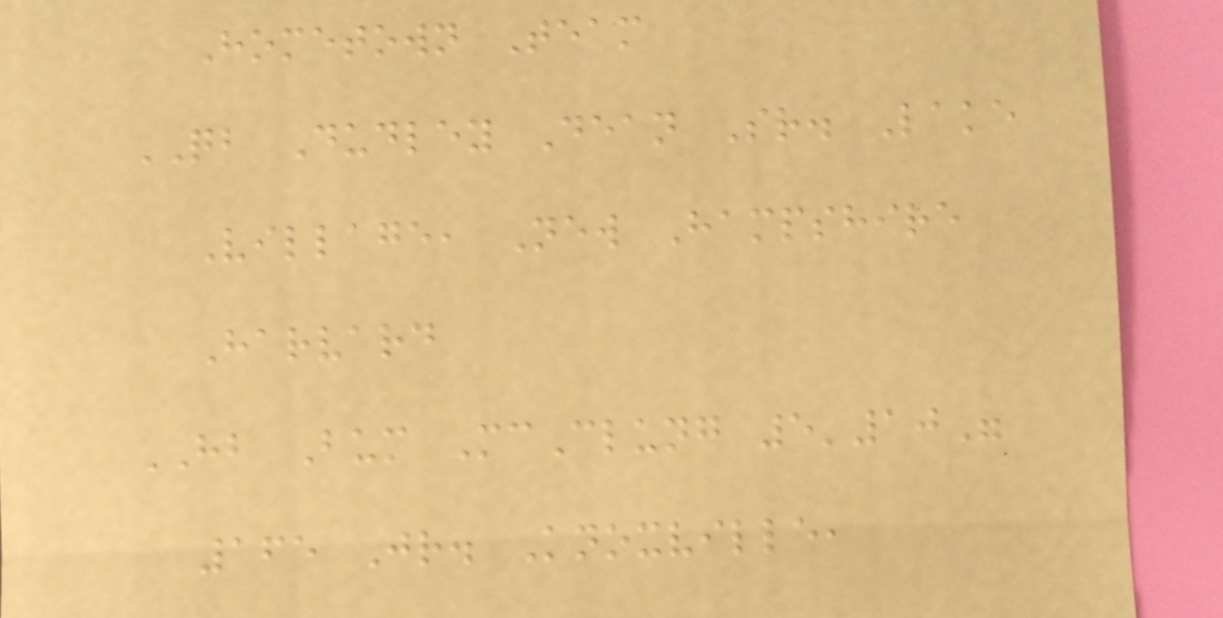Hometown Team
QB Dudley Dean Sr. Lake
Village, New Hampshire
Harvard
HB Bum McClung 5'10"
165 Jr. Knoxville,
